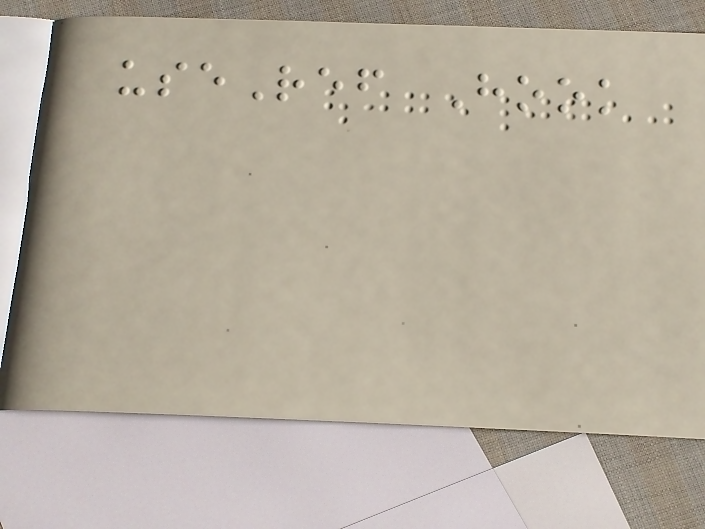useRef Hook
